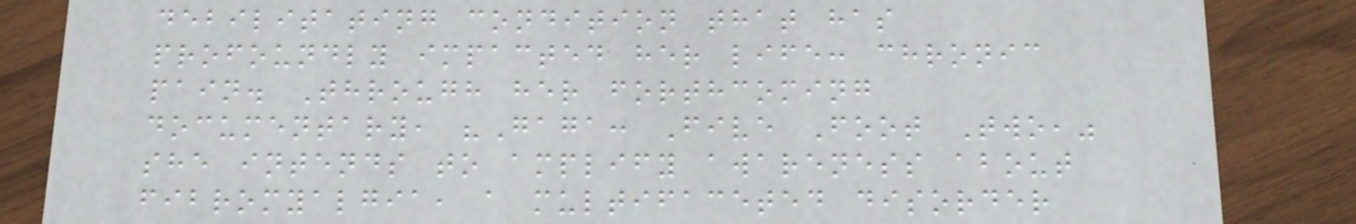debilitating condition that has
profoundly impacted her life: chronic
pain. Through her forthcoming
documentary, "Gaga: Five Foot Two,"
she intends to amplify awareness about
fibromyalgia, a multifaceted disorder
